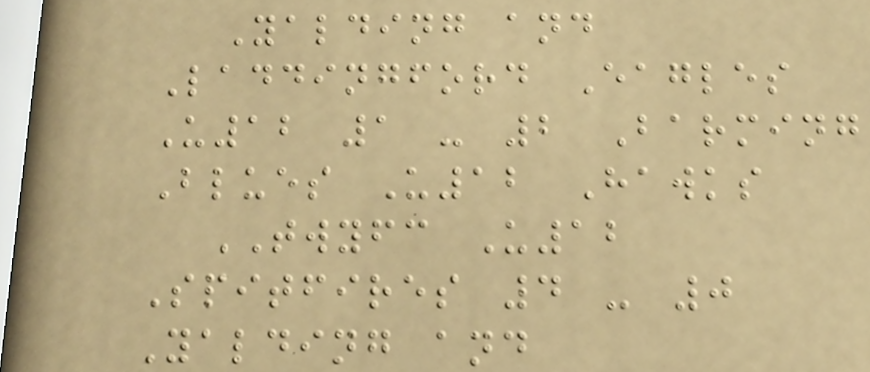Yalding and
Laddingford Eagles
U12 1 - 2 Barming
Blues U12 Hawks
TWYFC U12
Spitfires 4 - 0
Yalding and
